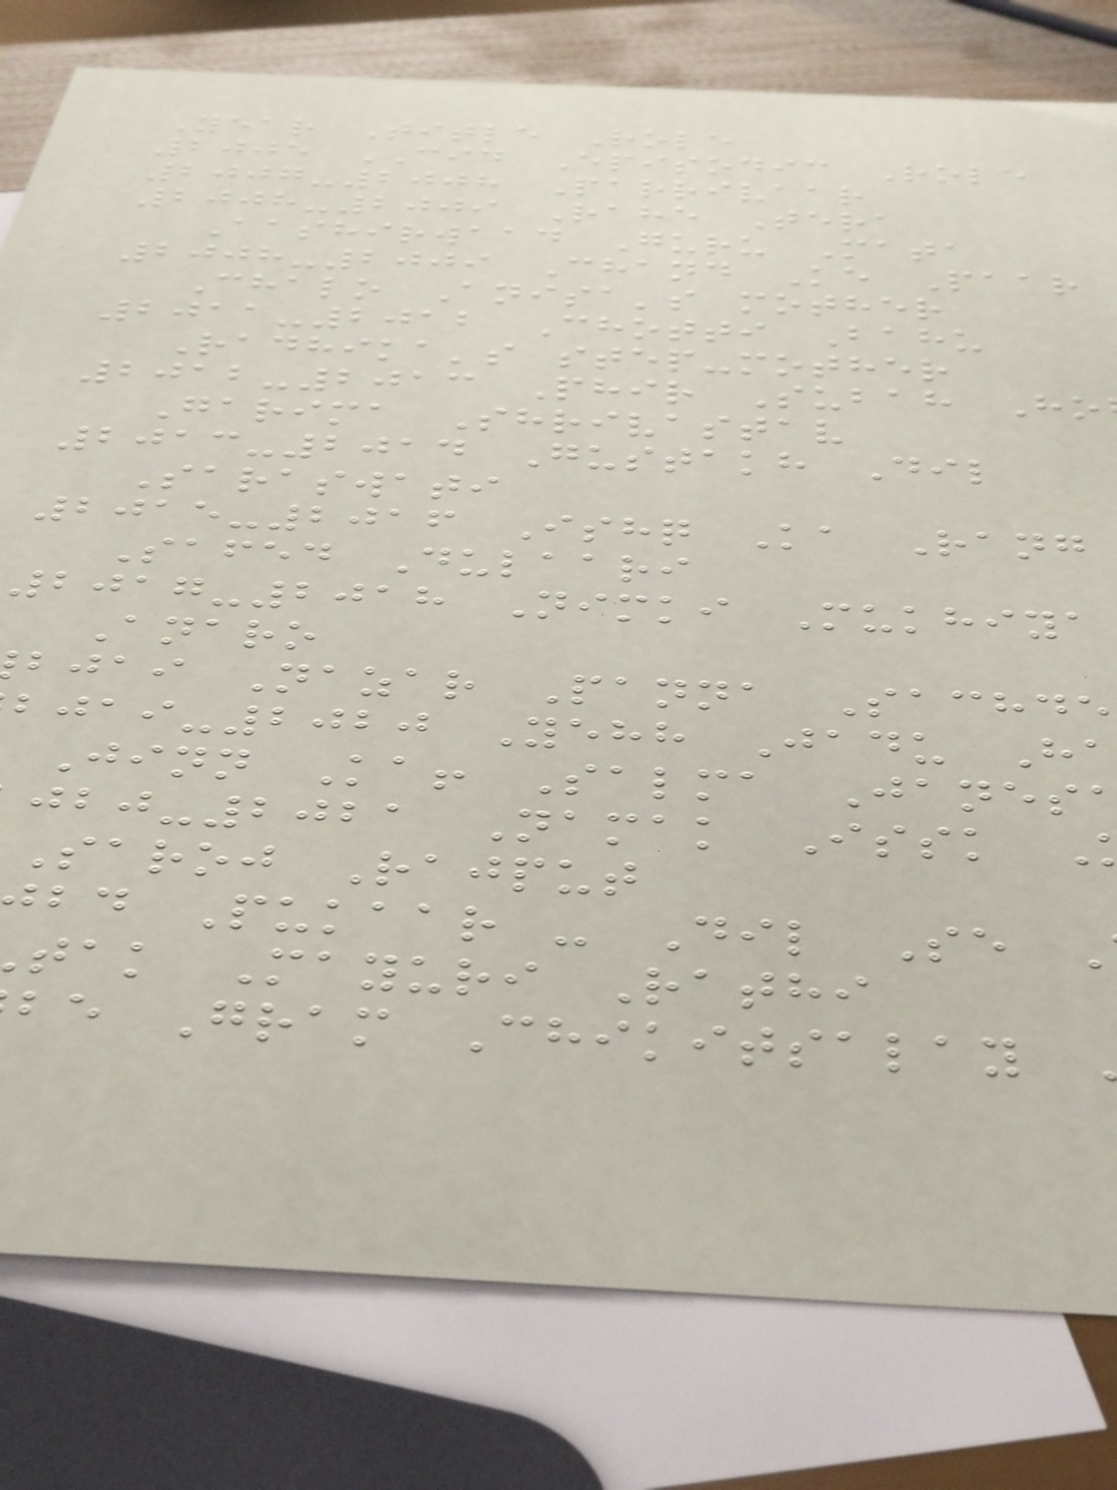Year Title Role
2005 CID Episodic Role
2007-2008 Parrivaar
2008-2009 Rahe Tera
Aashirwaad Guru Mata
2008-2009 Chand Ke Paar
Chalo Anisa's mother
2011-2012 Chotti Bahu
Radhika's step-mother
2012-2013 Phir Subah Ho
Garima Shrivastav
2013-2014 Gustakh Dil
Saraswati
2015-2016 Ishq Ka Rang
Safed Dulaari
2017-2018 Nimki Mukhiya
Anaro
bjai Nazar Panna Sachde
-2020 Yehh Jadu H
Jinn Ka! Salma Janes
-2021 Namak Issk
Saroj Rajput
bd Pukaar - Dil Se
tak Mayuri Rathi
be Gram Chikitsalay
